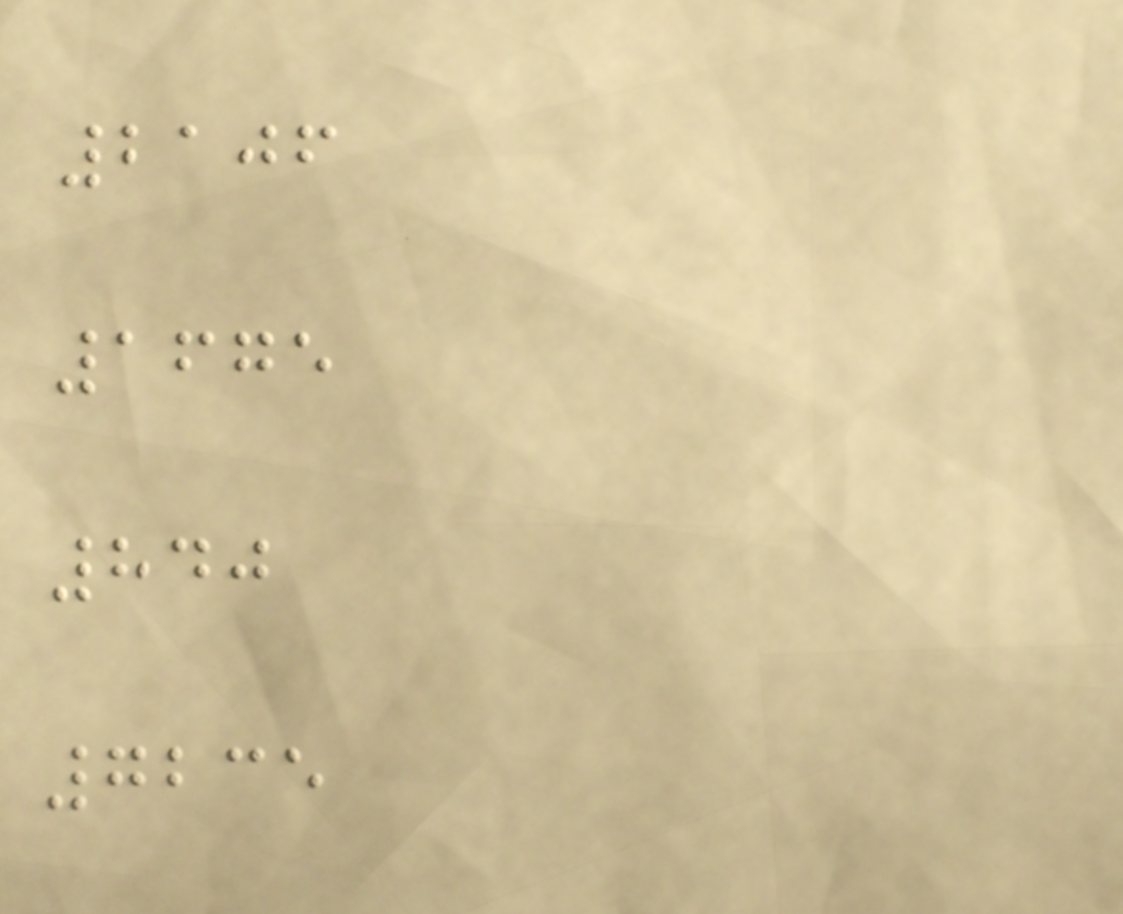2106
1675
840
7235
